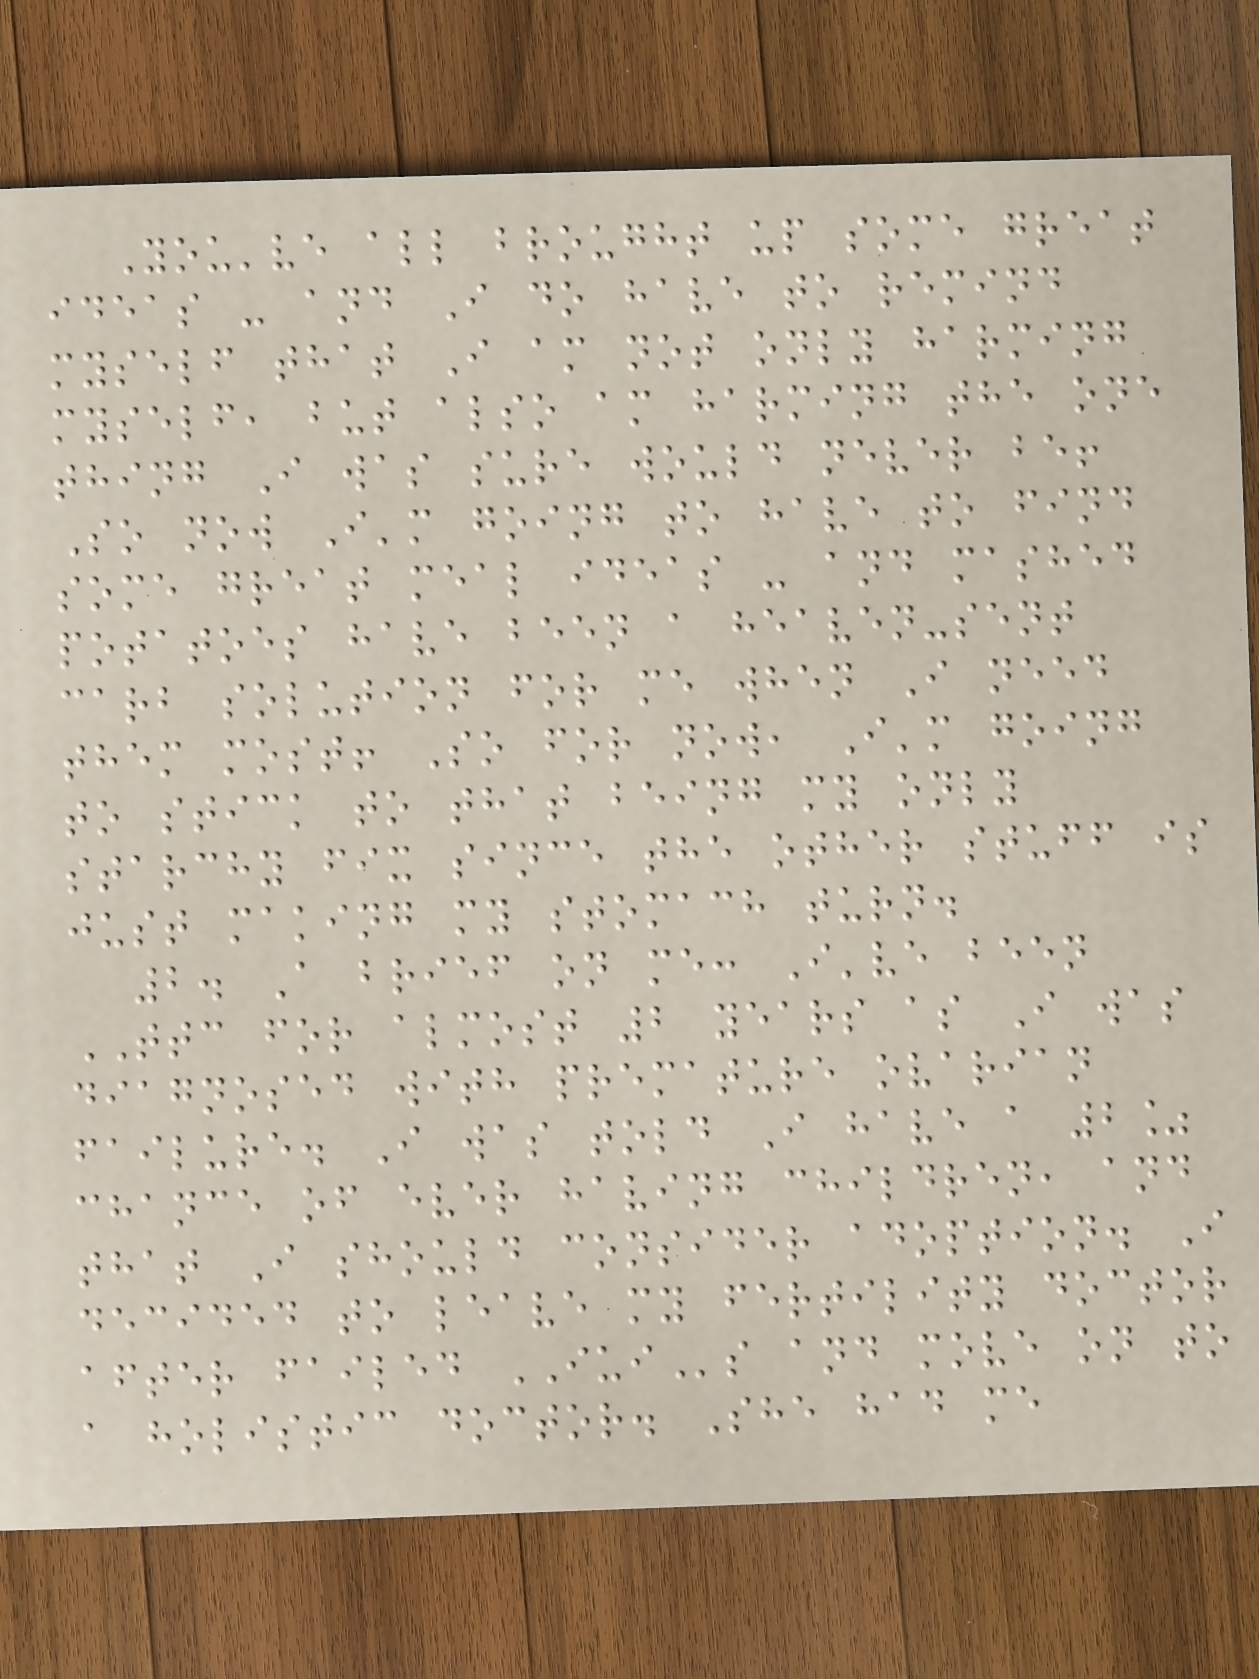You've all brought up some great
ideas - and I do have to remind
myself that I am not only harming
myself, but also am harming the one
thing I was sure would never be!
So now I'm going to have to find
some great meal ideas - and mashed
potatoes have been a heaven-sent
carb solution for me when I need
them most! So for now, I'm going
to stick to that being my only
starchy fix since the other stuff is
just making my stomach turn.
2. A brief on me: I've been
TTC for almost 2 years as I was
diagnosed with premature ovarian
failure. I was told I have a 2%
chance of ever having children, and
that I should consider adoption. I
decided to leave my fertility doctor
after failed IUIs and move on to
a holistic doctor. She had me
